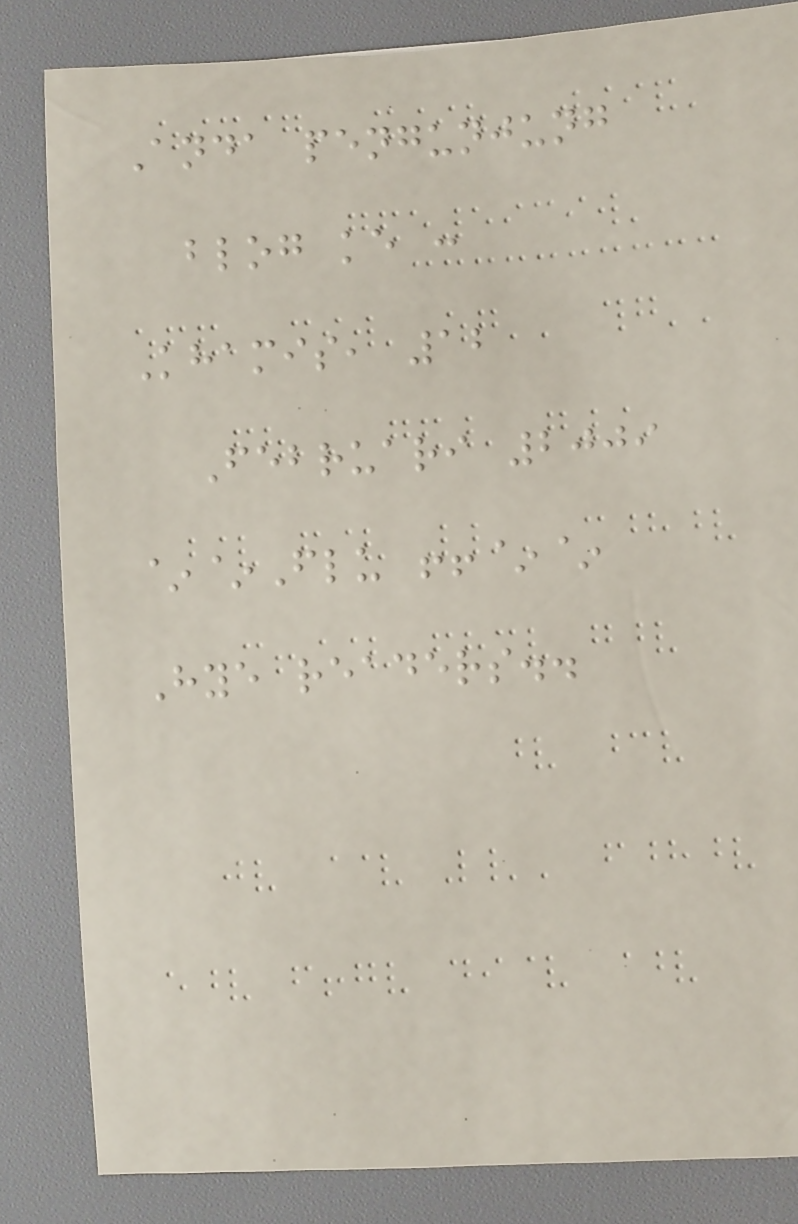Anda pengunjung
blog ke :
Khamis, 12
Februari 2009
~~Flu !!~~
Hye readers..
